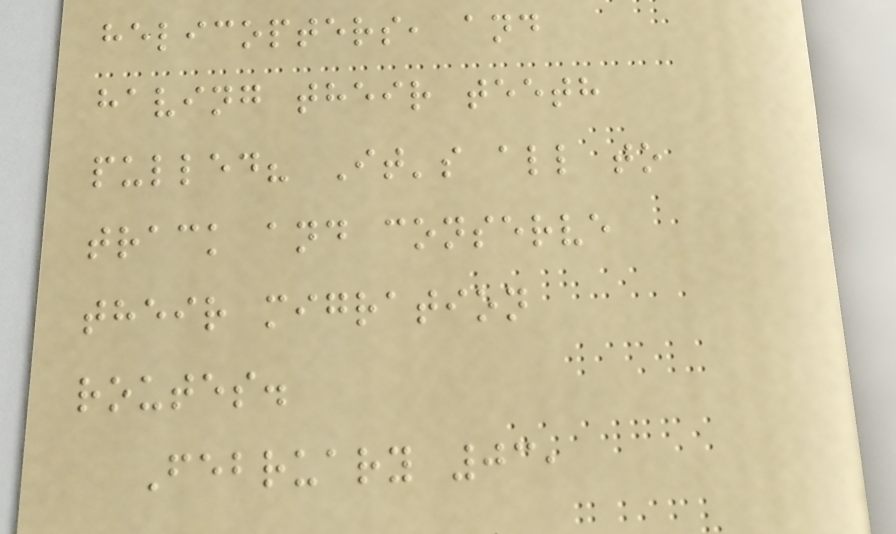helicopters, and
having their teeth
pulled? It's all to
track and conserve
their migration
routes.
February 03,
